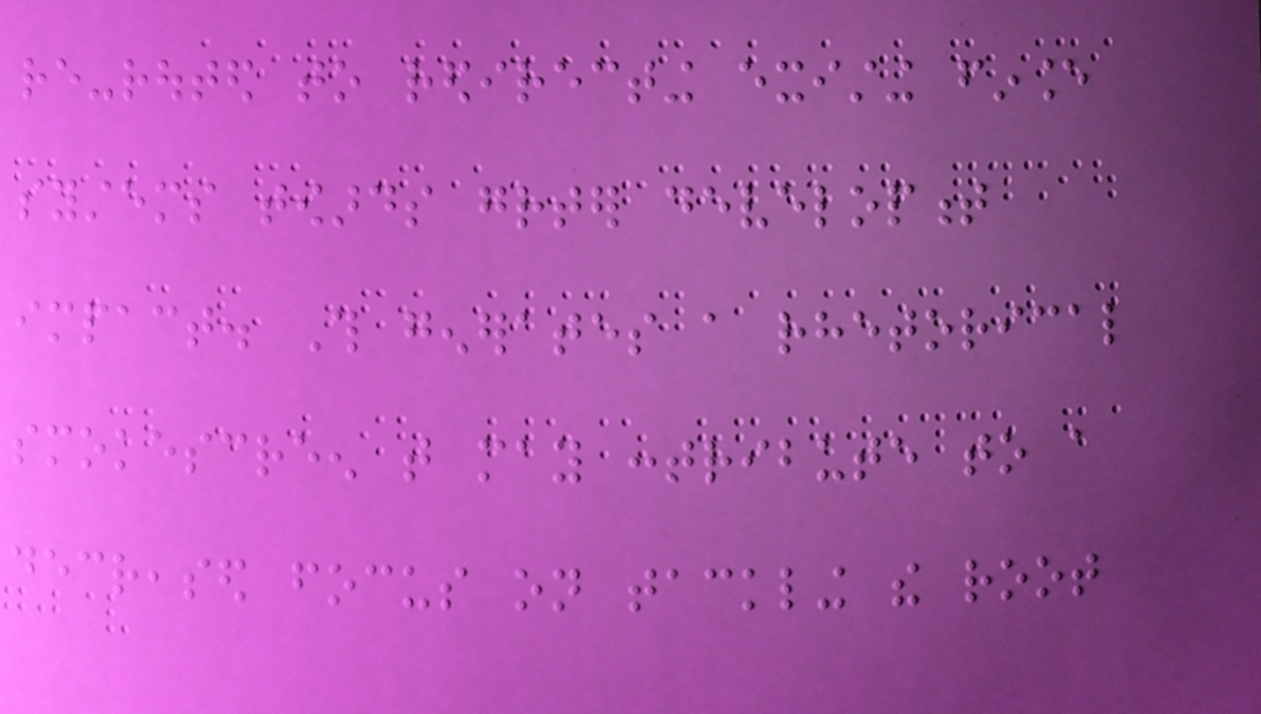re-routed to redirecting existing finance
systems towards greater development
impact. This generates a rhetorical
smokescreen that may contribute to a
decreased focus on tackling the root
